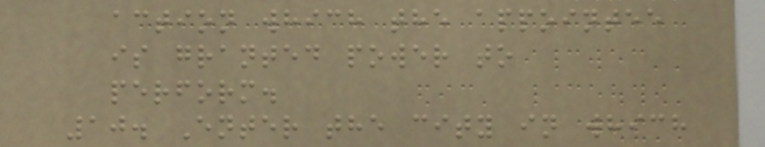action which the appointee
is granted power to
perform.
10. Enter the city in which
